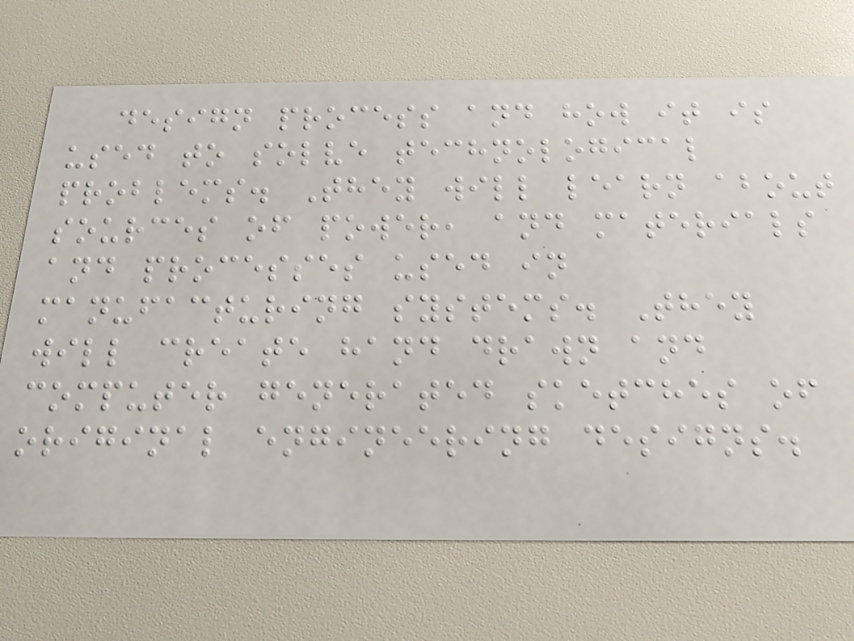design process and how it is
used to solve technological
problems. They will learn about
sources of power, and materials
and processes used in
manufacturing systems. They
will create hand drawn and
computer generated sketches of
original engineering designs.
